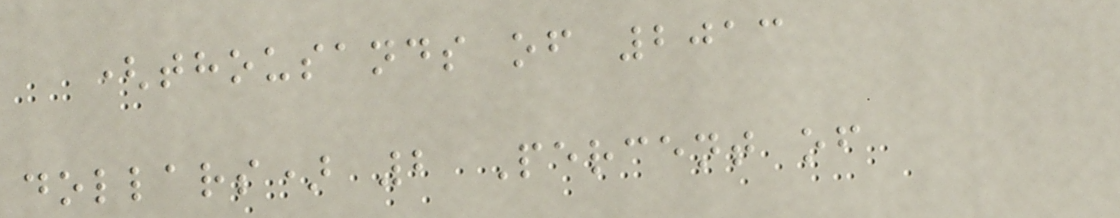(thousands of 2013
dollars) 2 Percent of
